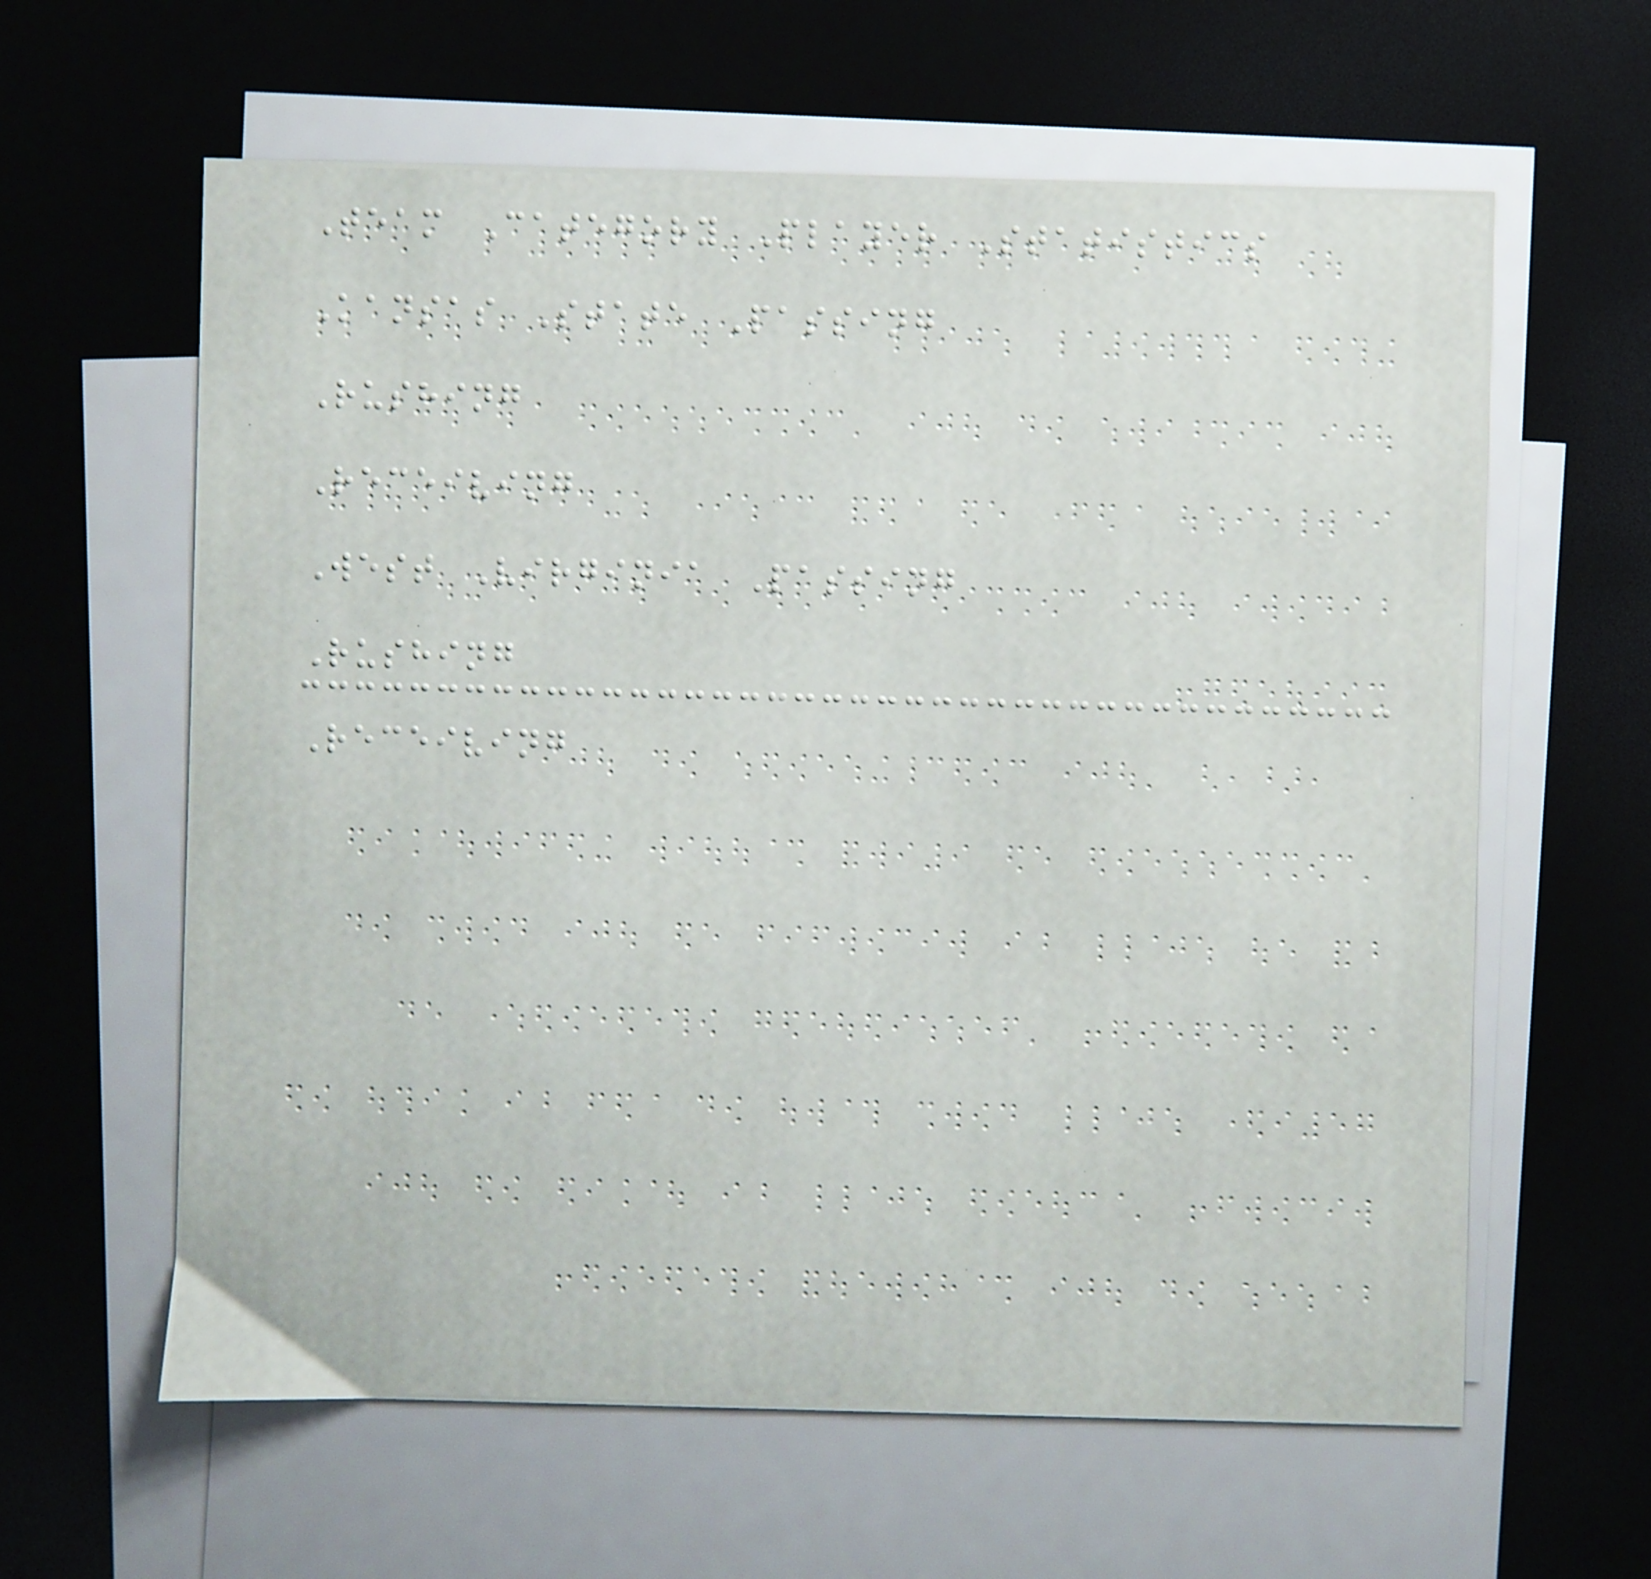Team Category Player Statistics
Kansas State Passing
Rushing
Receiving
West Virginia Passing
Rushing
Receiving
